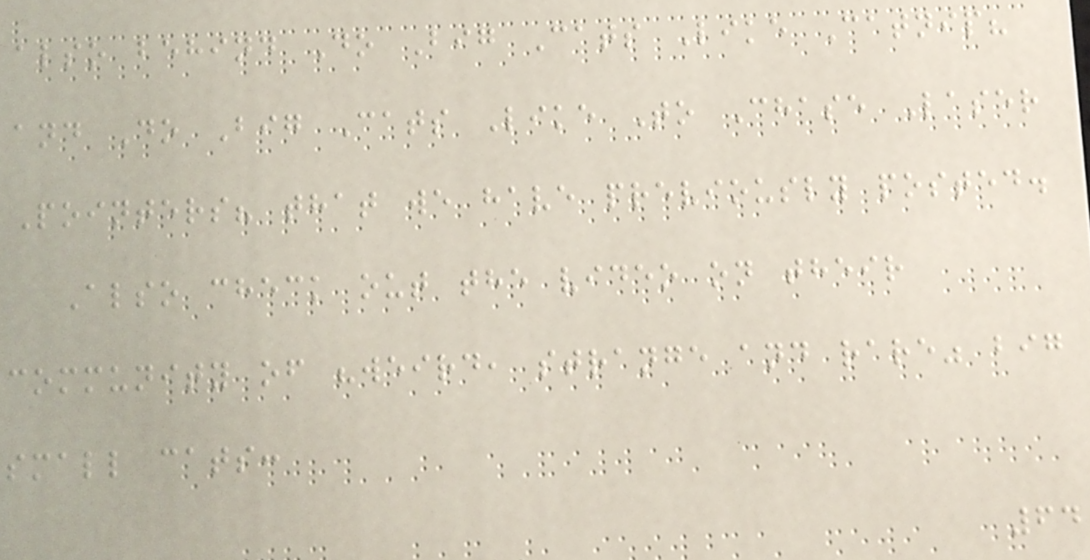also behind Do Big Cats Like Catnip?
and Do Big Cats Like To Chase Laser
Pointers? that we have previously posted.
Also check out the video on their
community of "weird, strange and rare" big
small cats:
64
